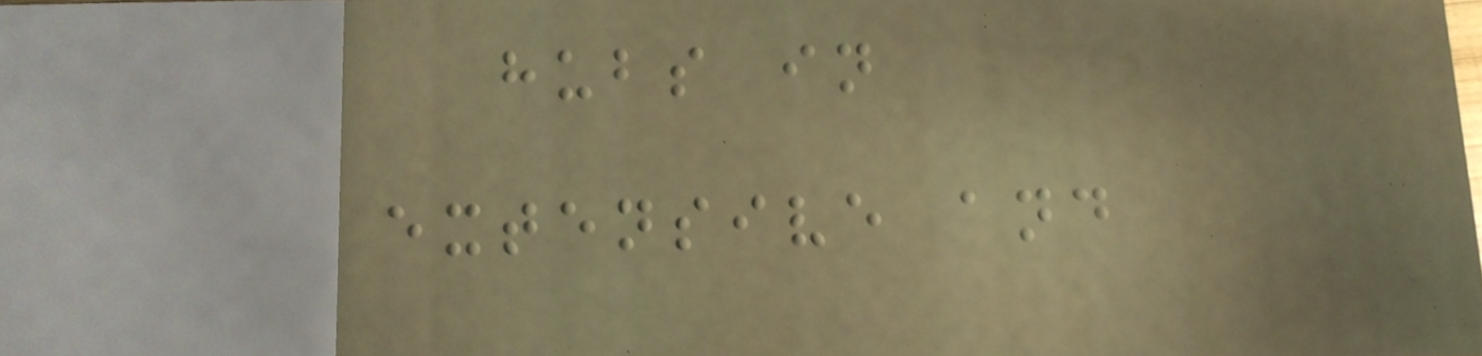hubs in
extensive and
